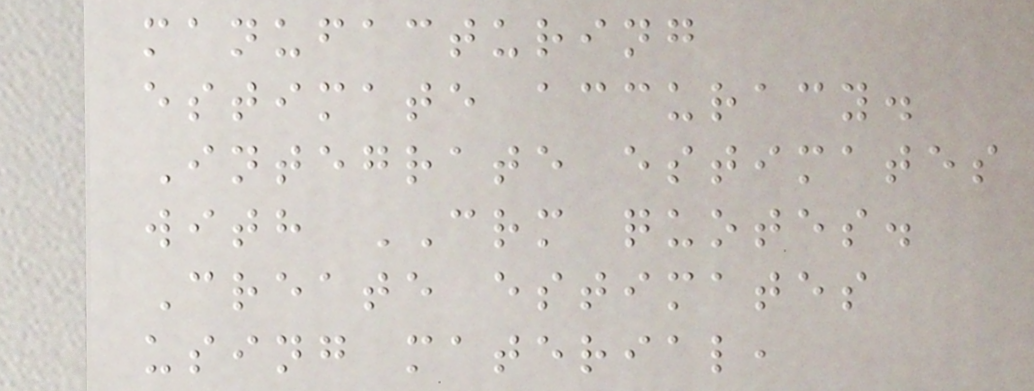manufacturing
estimate accuracy.
Integrate estimates
with CRM quotes.
Create estimates
using material,
